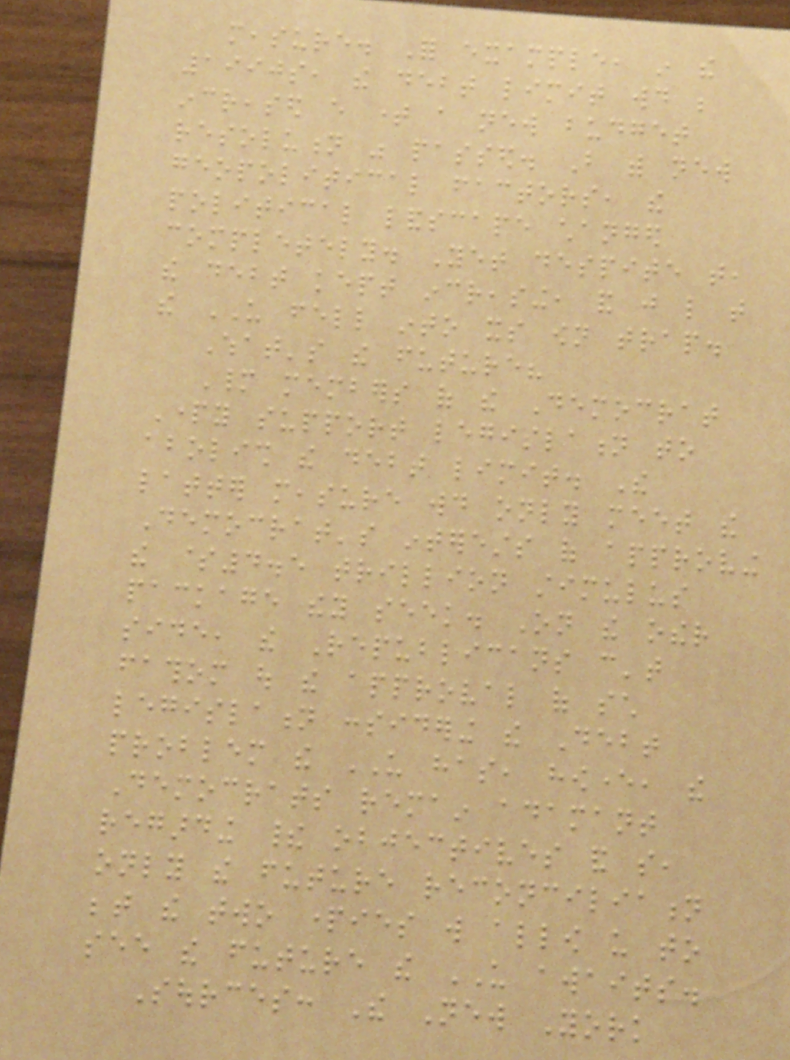measure. For example, in the
1990s, the debt limit would be
increased every time a new budget
resolution was passed. But with new
geopolitical factors, the
political landscape changed
completely. Yet despite that,
the debt kept increasing, and just like that
the US fell into its own trap.
What's the future?
Many members of the Democrat
Party support legislation to
abolish the debt limit. The
latter measure would only meet the
Democrat's interests of approving
the $4.5 trillion stimulus
package they seek. On the other
side, the Republicans can't
fathom out the approval of such
legislation considering the Debt
problem the US has, however, the
Democrats remain adamant
regarding their objectives and so,
only the future reconciliation
between the two parties will allow us to
see the future the US awaits.
Sources: The New York
